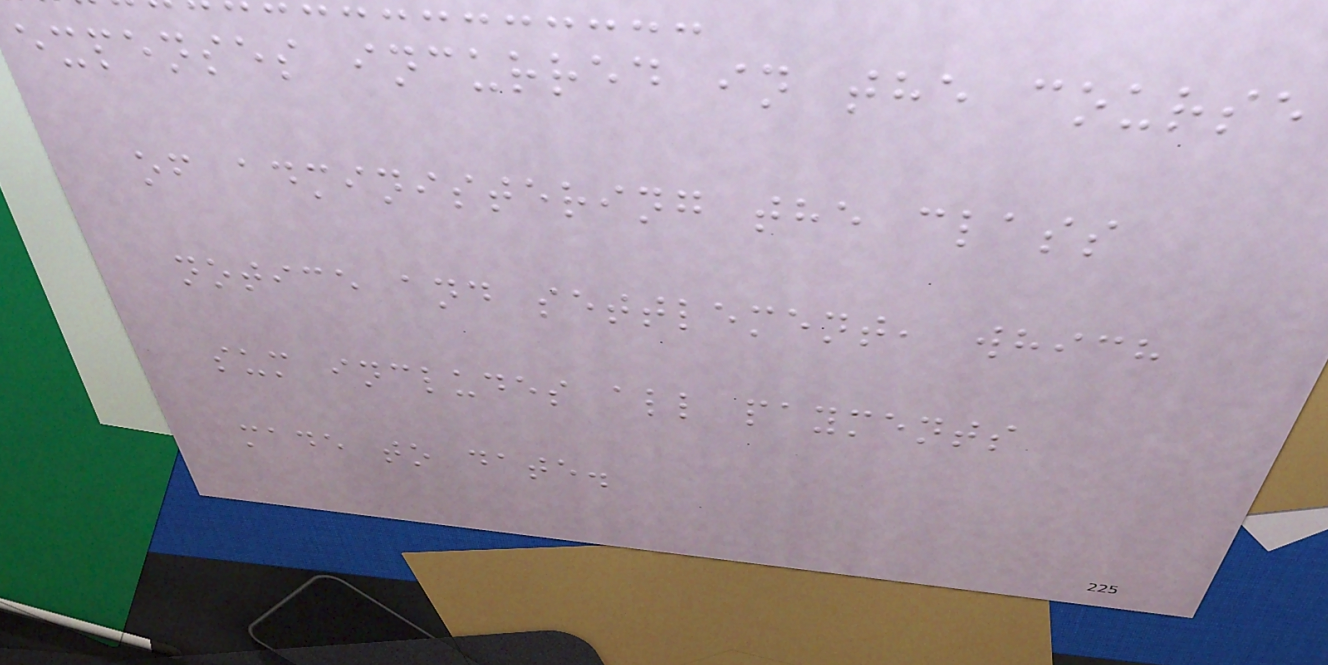expenses incurred in the course
of administering the class
notice and settlement, which
sum includes all payments
made to date.
